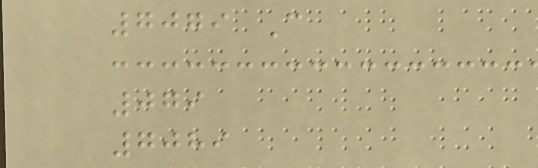7079 C
079
7089
